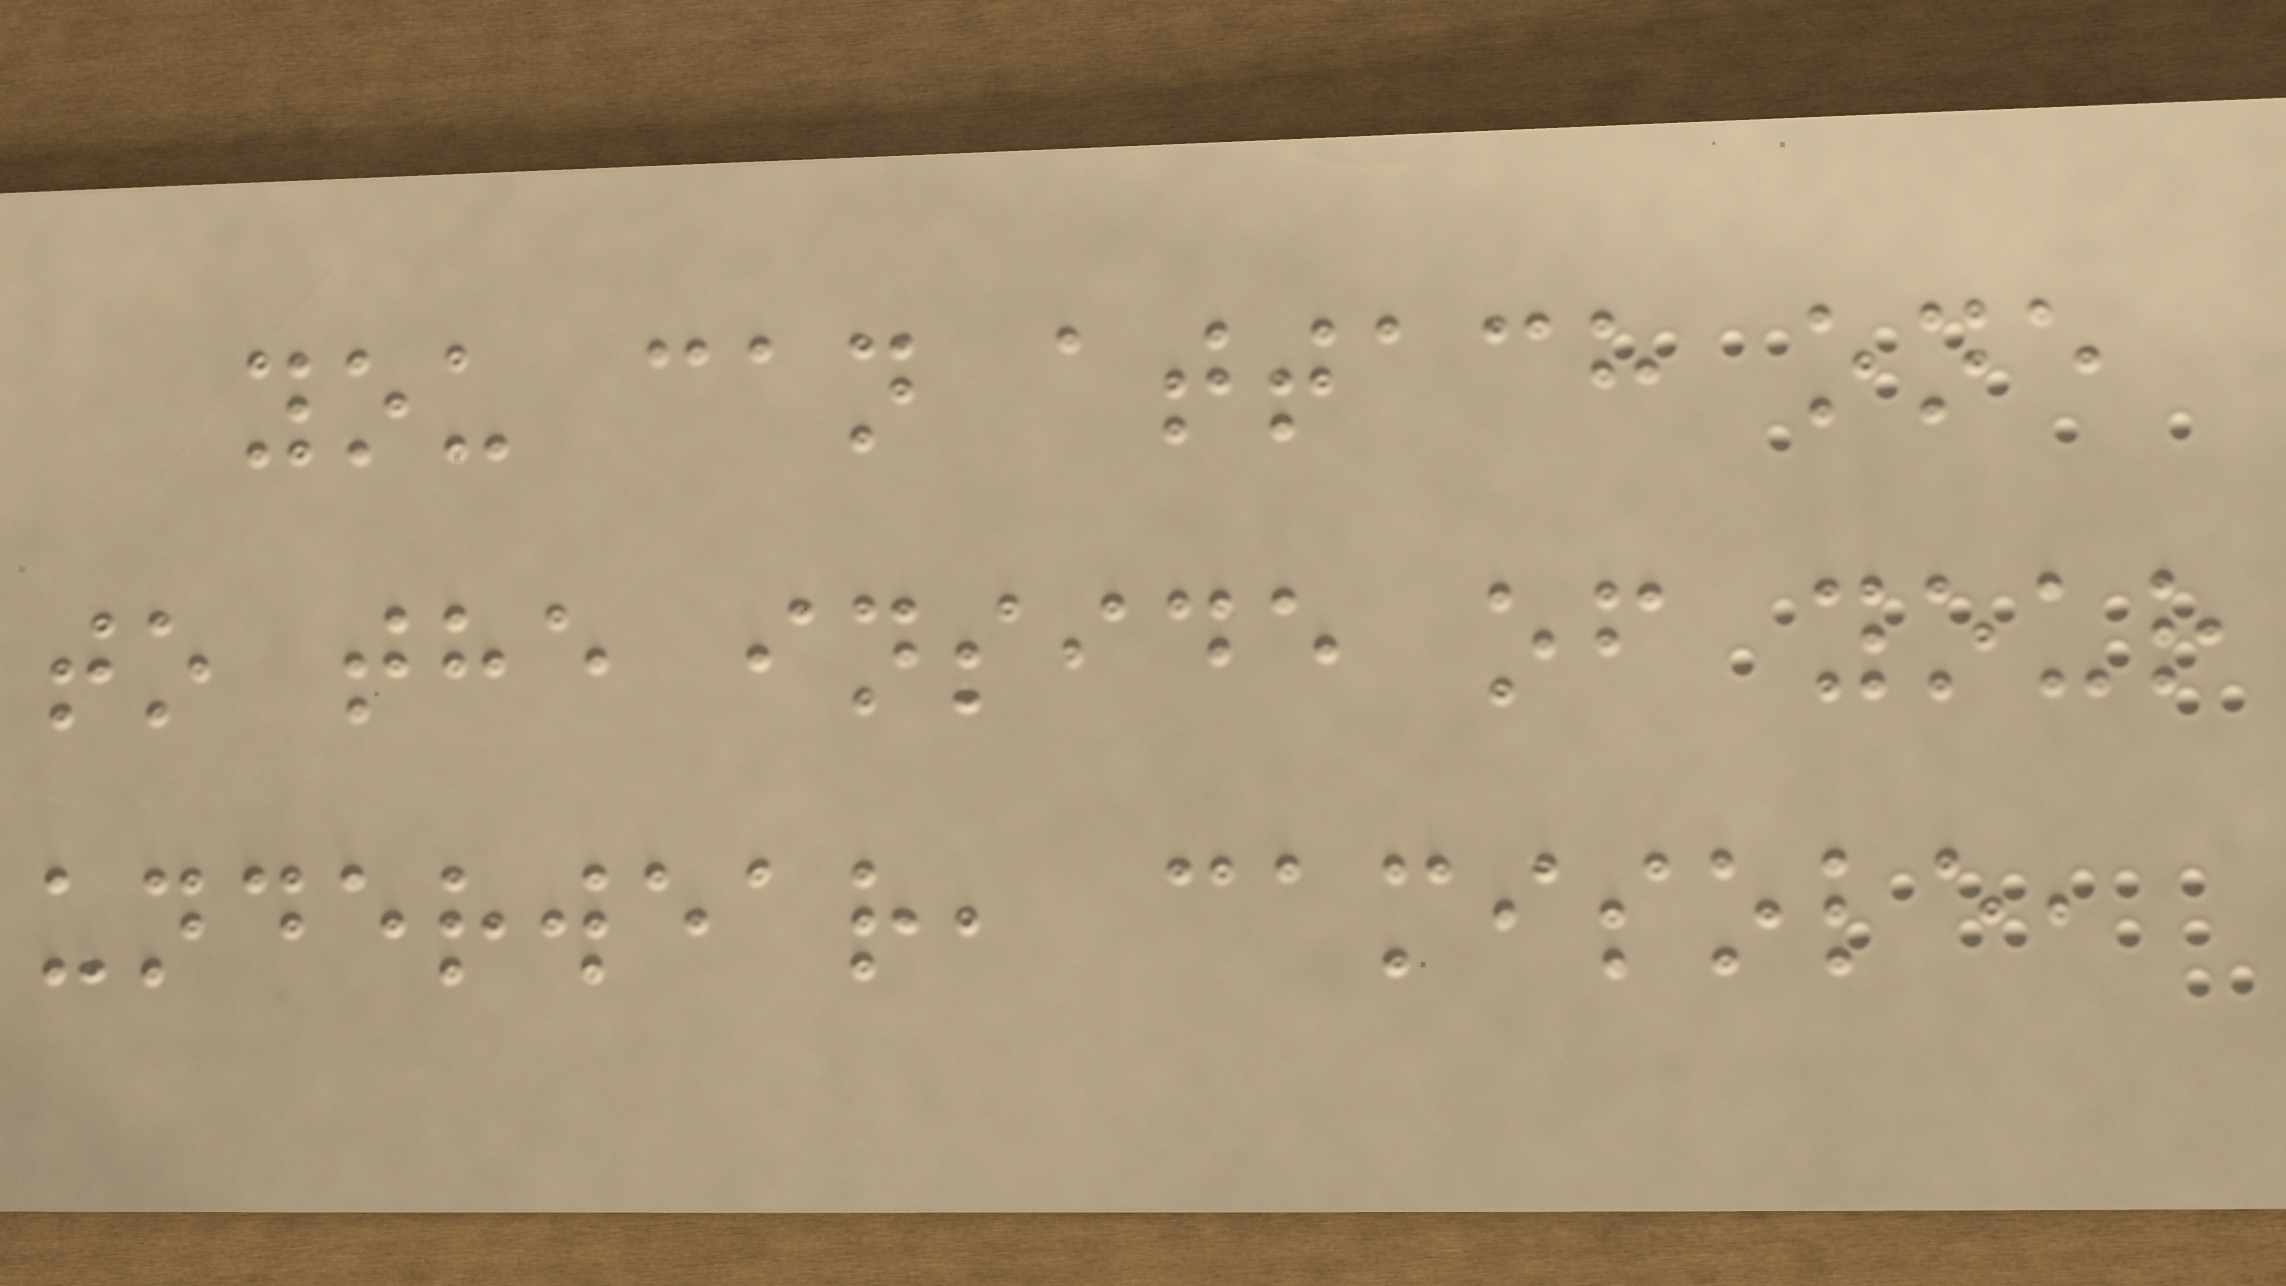you can attach one
to the inside of your
underwear, camisole,
